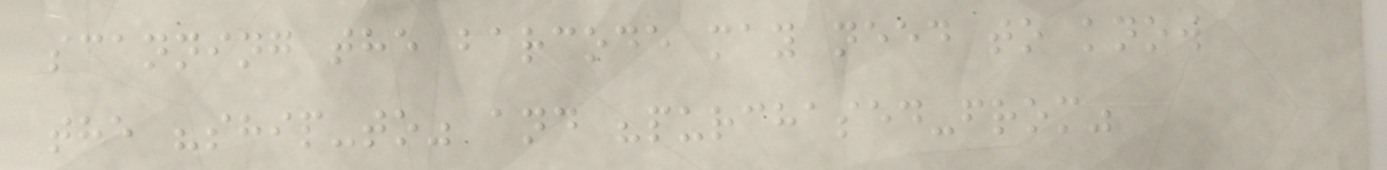scanning the barcode may need to know
the "ship-to" and "purchased-from"
